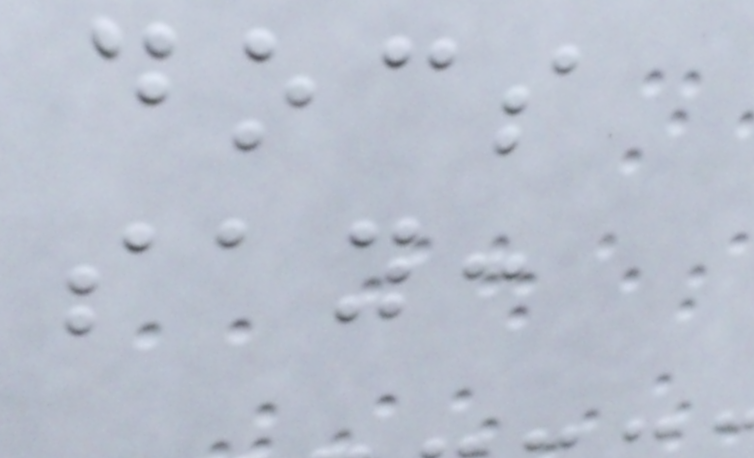docs
say:
